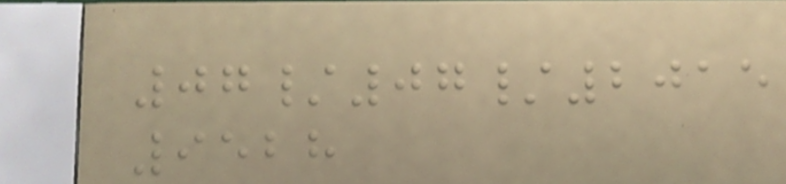07/07/2015
9528
